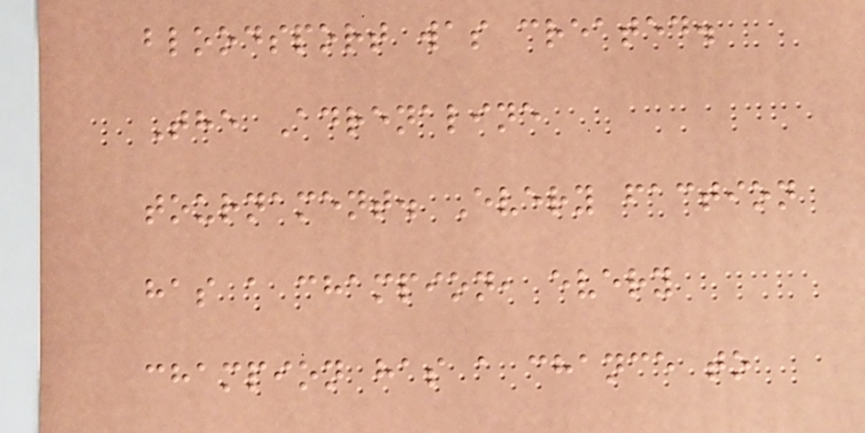bloodsport was created.
The Adrenaline
tournament. Every faction
has a champion, every
champion has a chance to
